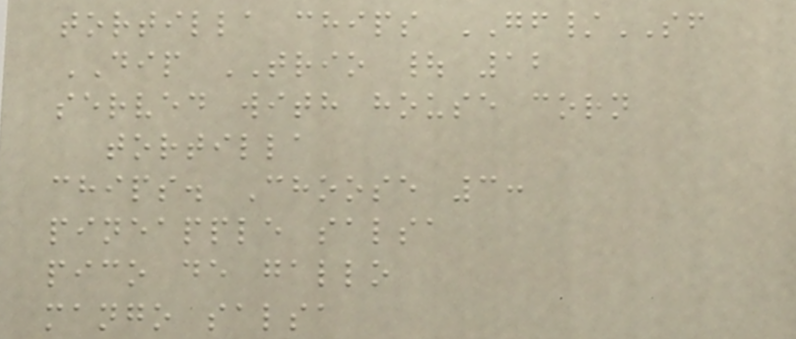tortilla chips GF/SF
DIP TRIO | 12
served with house corn
tortilla
chips. Choose 3:
pineapple salsa
pico de gallo
mango salsa
